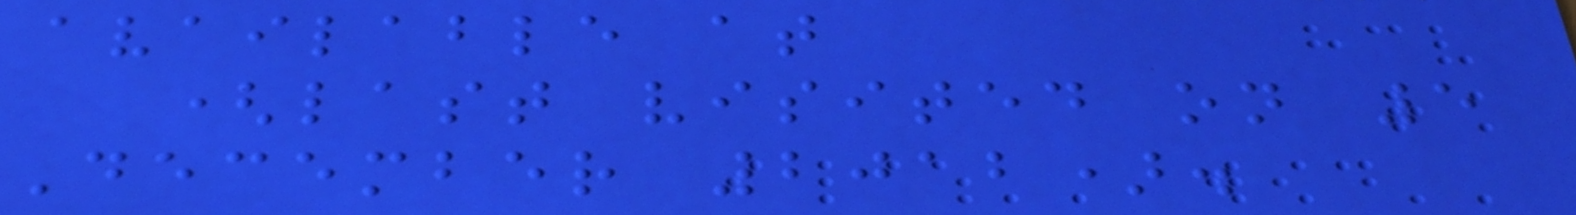available at
(last visited on 5
December 2012).
